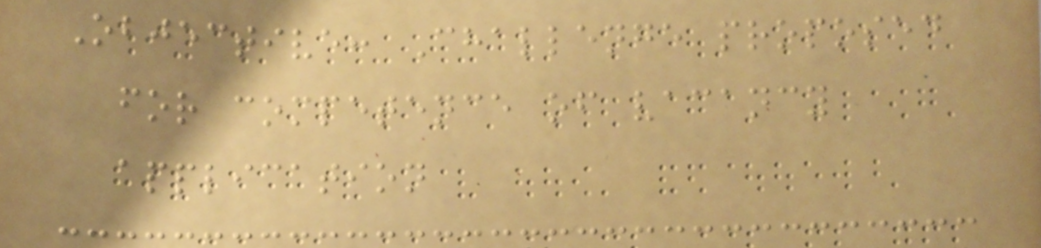Objective: Challenge proposed
for competence of vacancy
application
